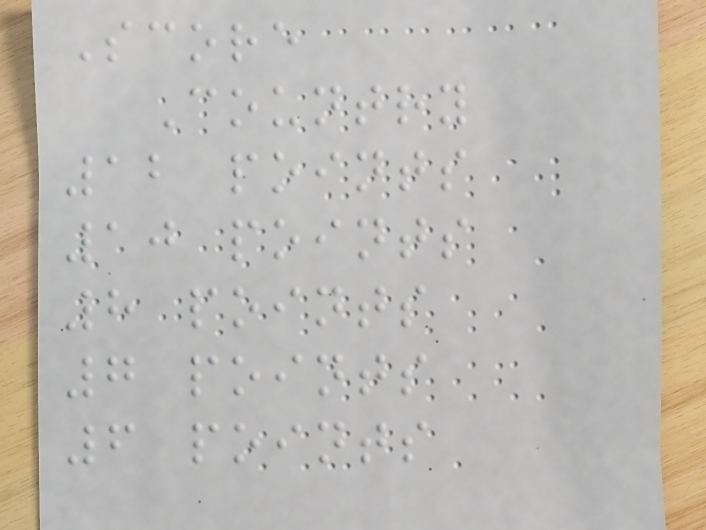Score
Country
12 points
10 points
8 points
7 points
6 points
